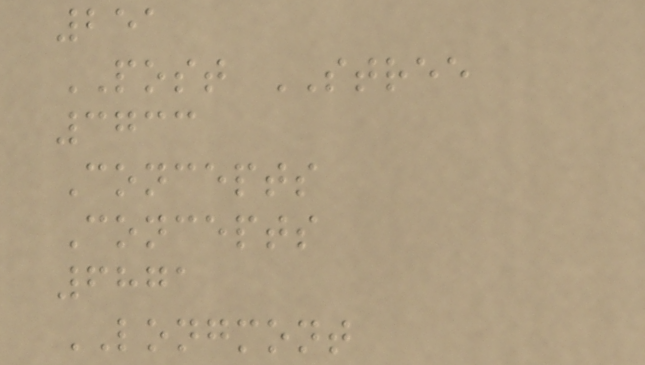251
POST STREE
3733
Concepts
Concepts
6871
LONGMONT
